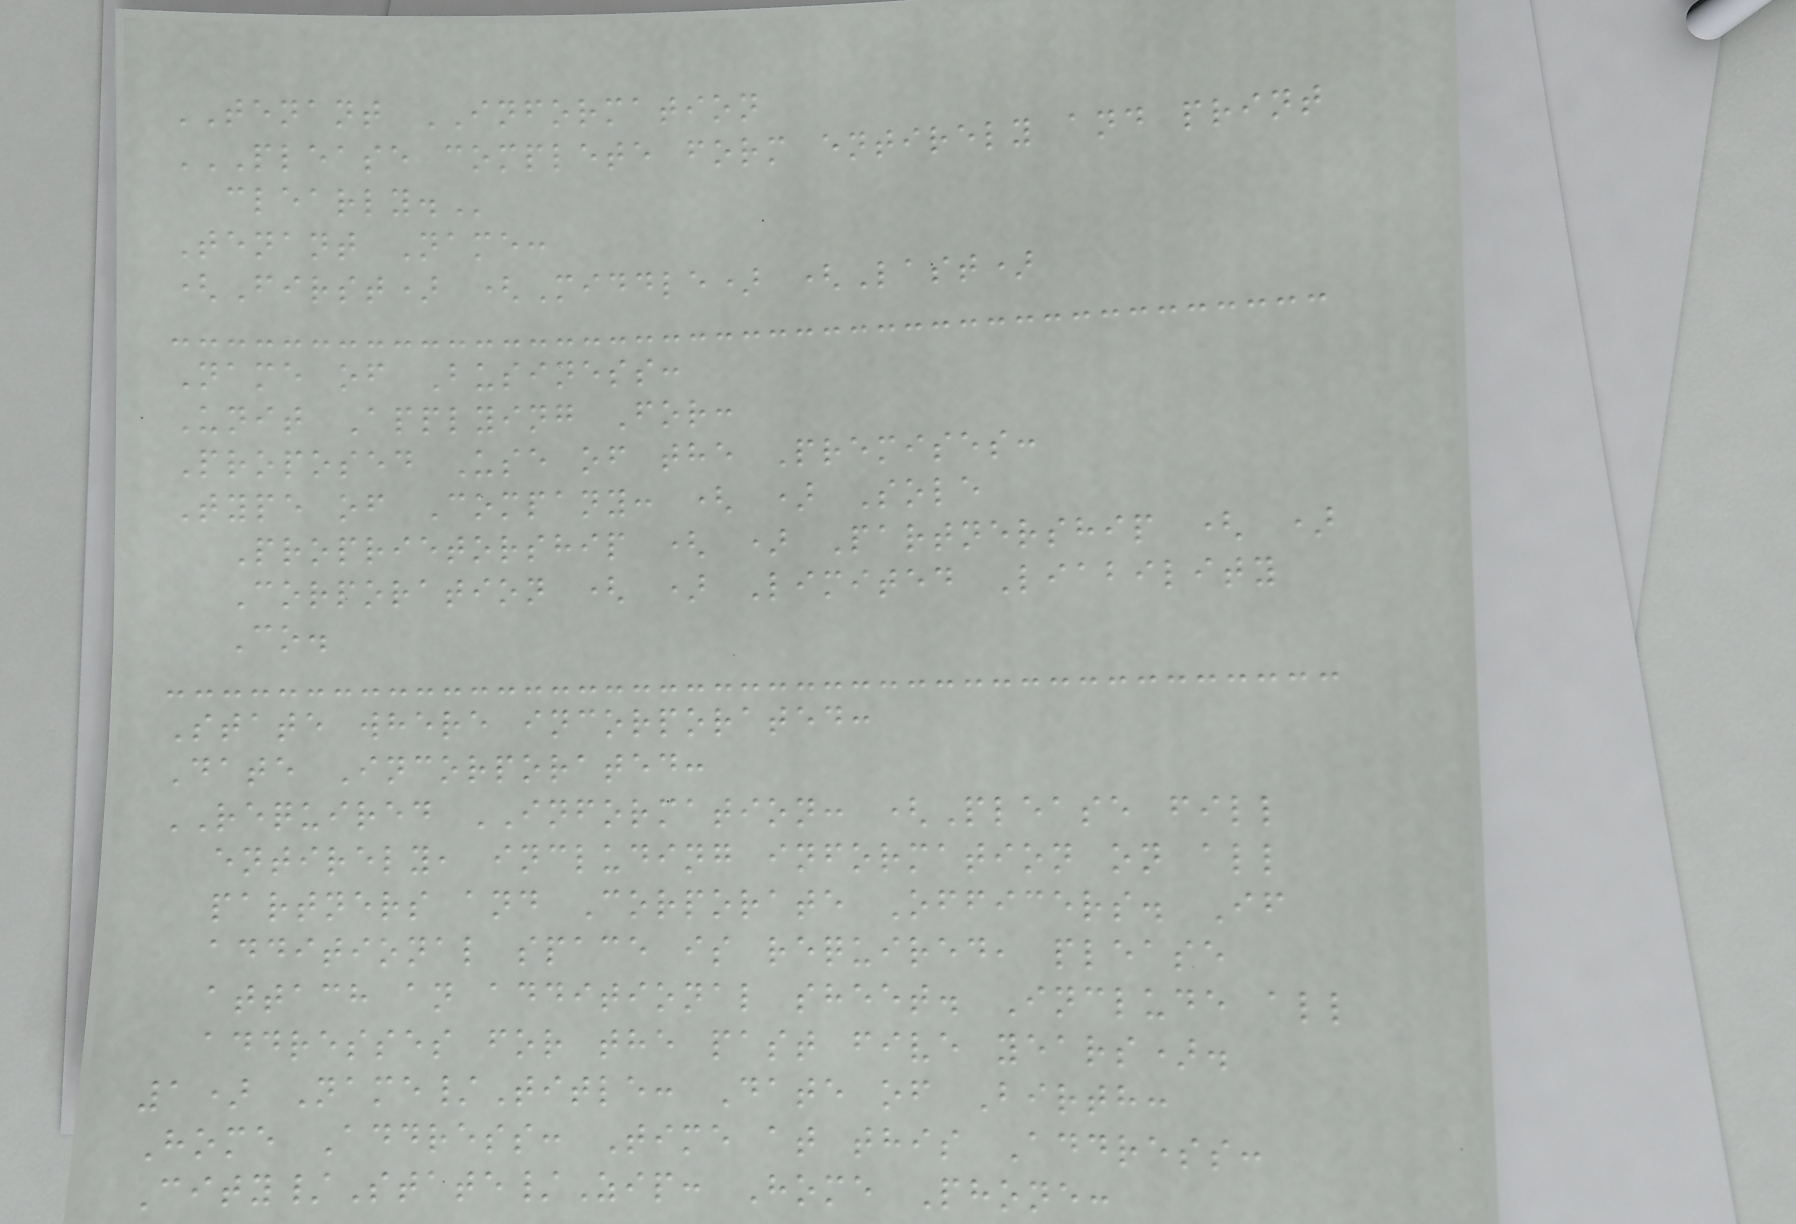TENANT INFORMATION
PLEASE COMPLETE FORM ENTIRELY AND PRINT
CLEARLY.
Tenant Name:
(First) (Middle) (Last)
Name of Business:
Unit Applying For:
Proposed Use of the Premises:
Type of Company: ( ) Sole
Proprietorship ( ) Partnership ( )
Corporation ( ) Limited Liability
Co.
State where incorporated:
Date Incorporated:
REQUIRED INFORMATION: (Please fill
entirely, including information on all
partners and Corporate Officers. If
additional space is required, please
attach an additional sheet. Include all
addresses for the past five years).
1) Name/Title: Date of Birth:
Home Address: Time at this Address:
City/State/Zip: Home Phone:
